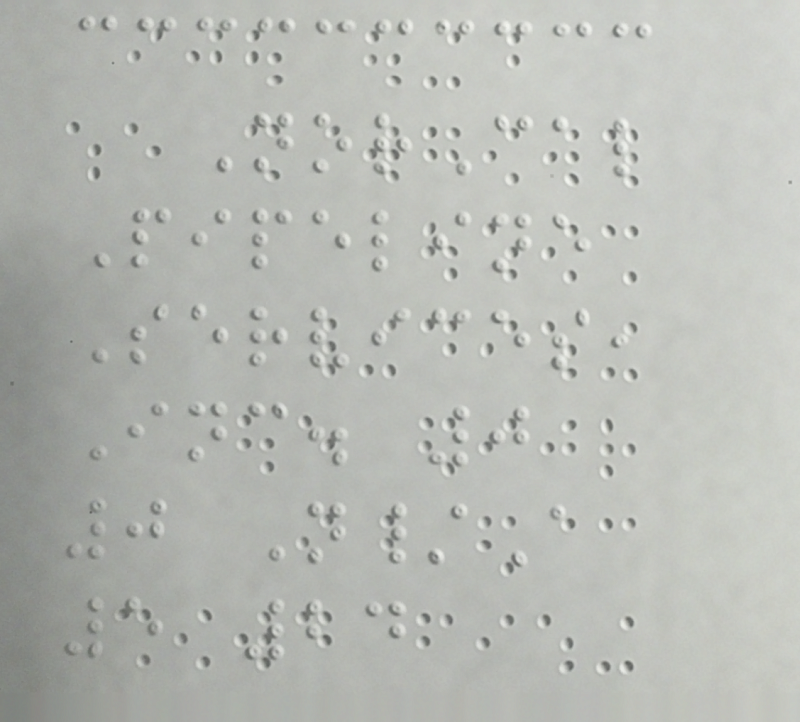NorCal
Pipeline
Services,
Inc. 0
0 N/A
5 24
